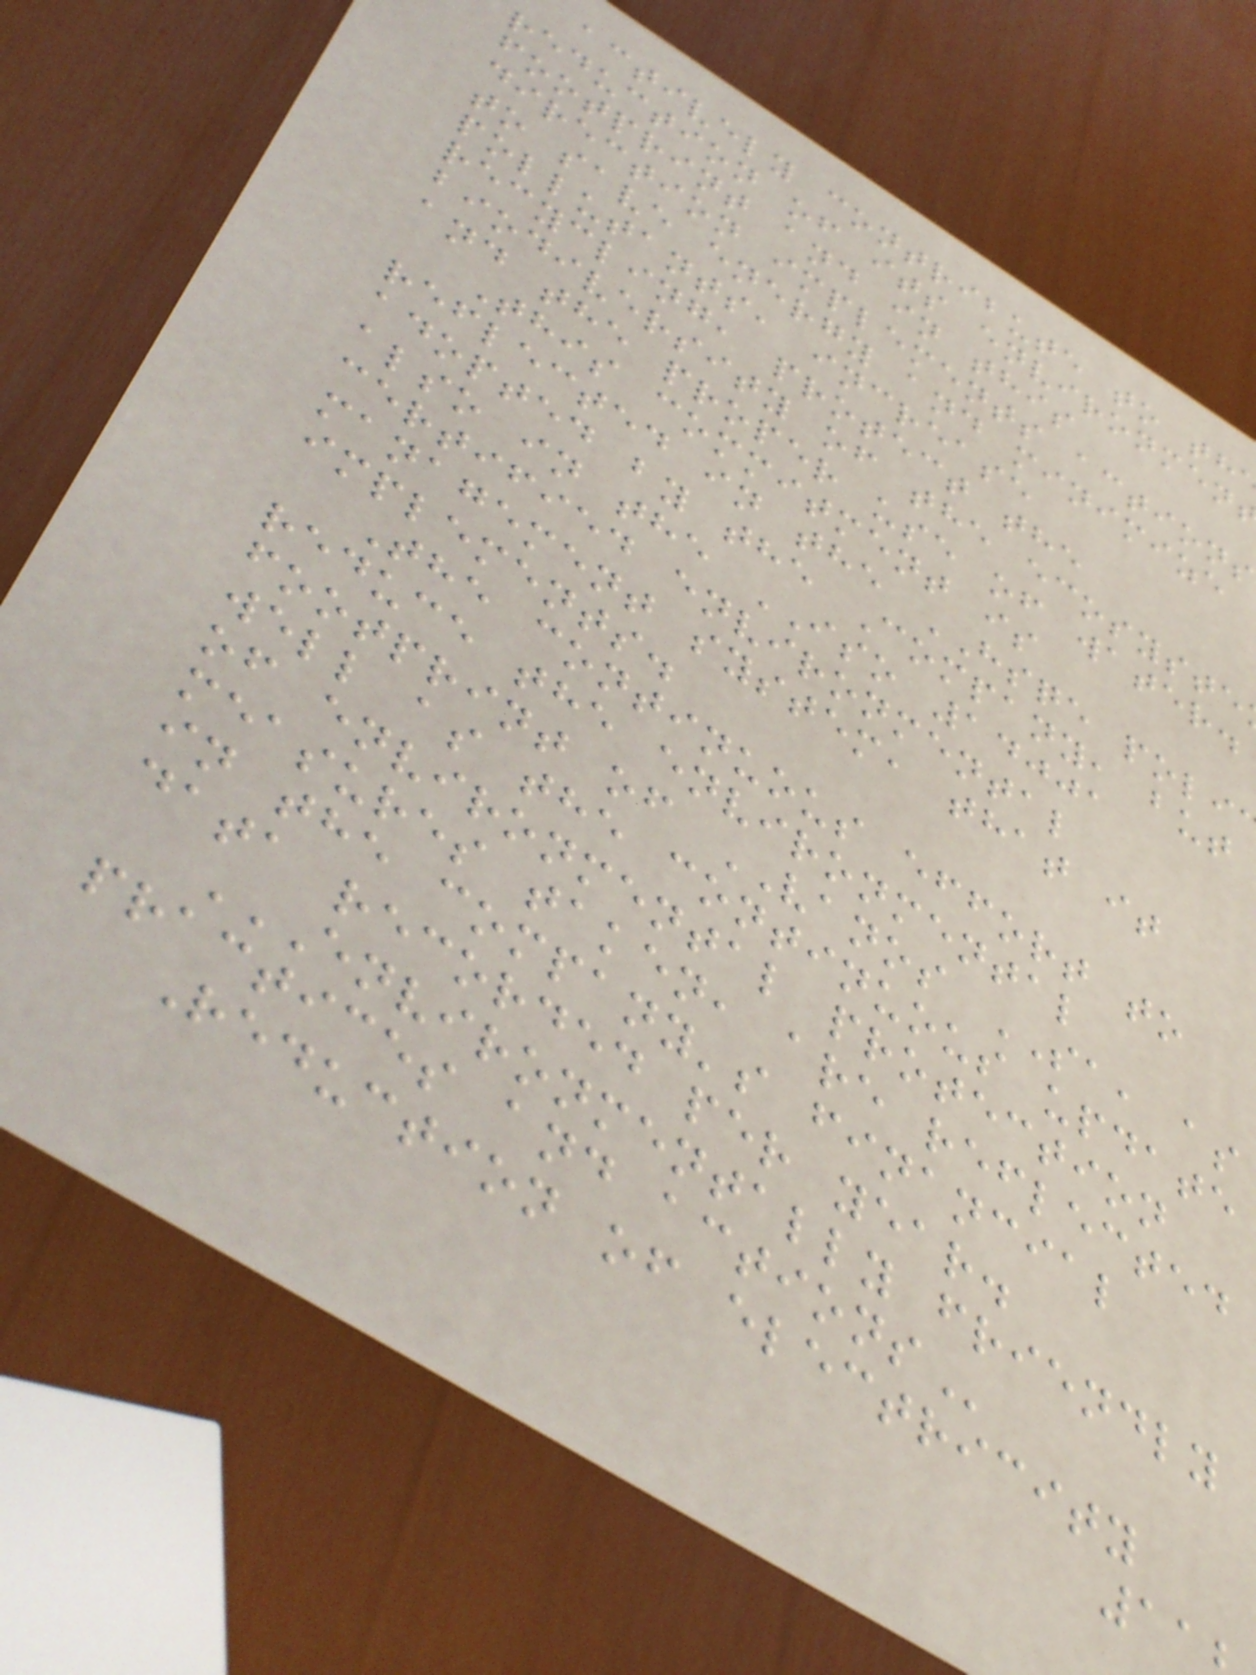actively contribute to th
reduction of its environmen
footprint and in this
direction implements actions
to save energy and minimize
pollutants, increase
recycling, protect the
biodiversity of the ecosyste
and the proper use of water.
This commitment is
reflected in the HSQE poli
adopted by the Company, but
also in the ISO 14001
certified environmental
management system, that it
implements.
The continuous effort to
reduce the environmental
footprint of VANOS SA, as
well as the continuous update
of environmental protection
measures taken, are reflected
in the company's financial
data recorded per year.
ENVIRONMENTALLY FRIENDLY
practices and
Reduction of electricity
